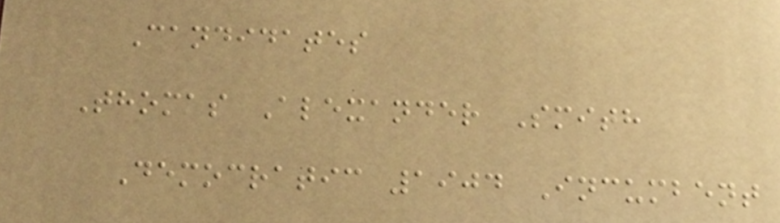Candidates
Thomas Alexander Smith
Democratic 1904 Incumbent
